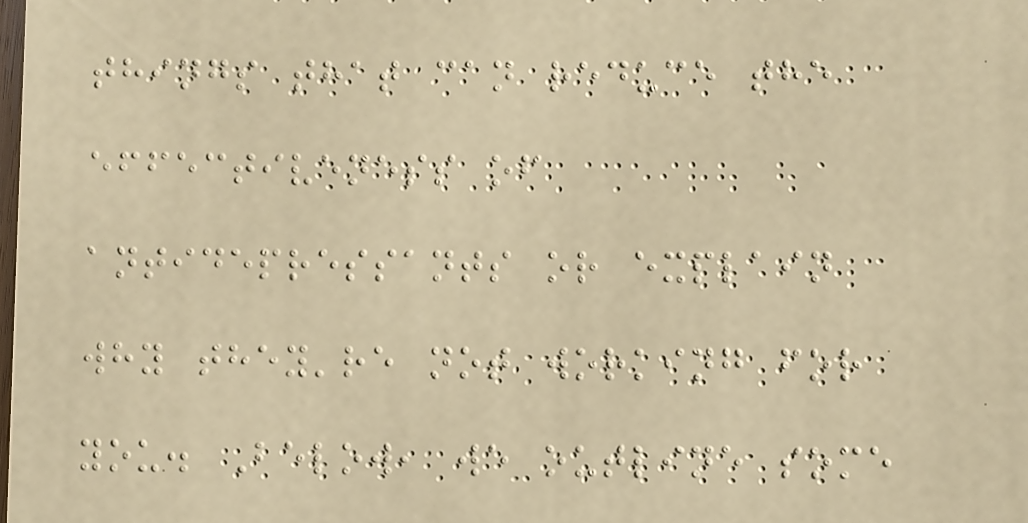things that can reduce the
effectiveness of
antidepressants or explain
why they're not working for
you. Below, we outline some
